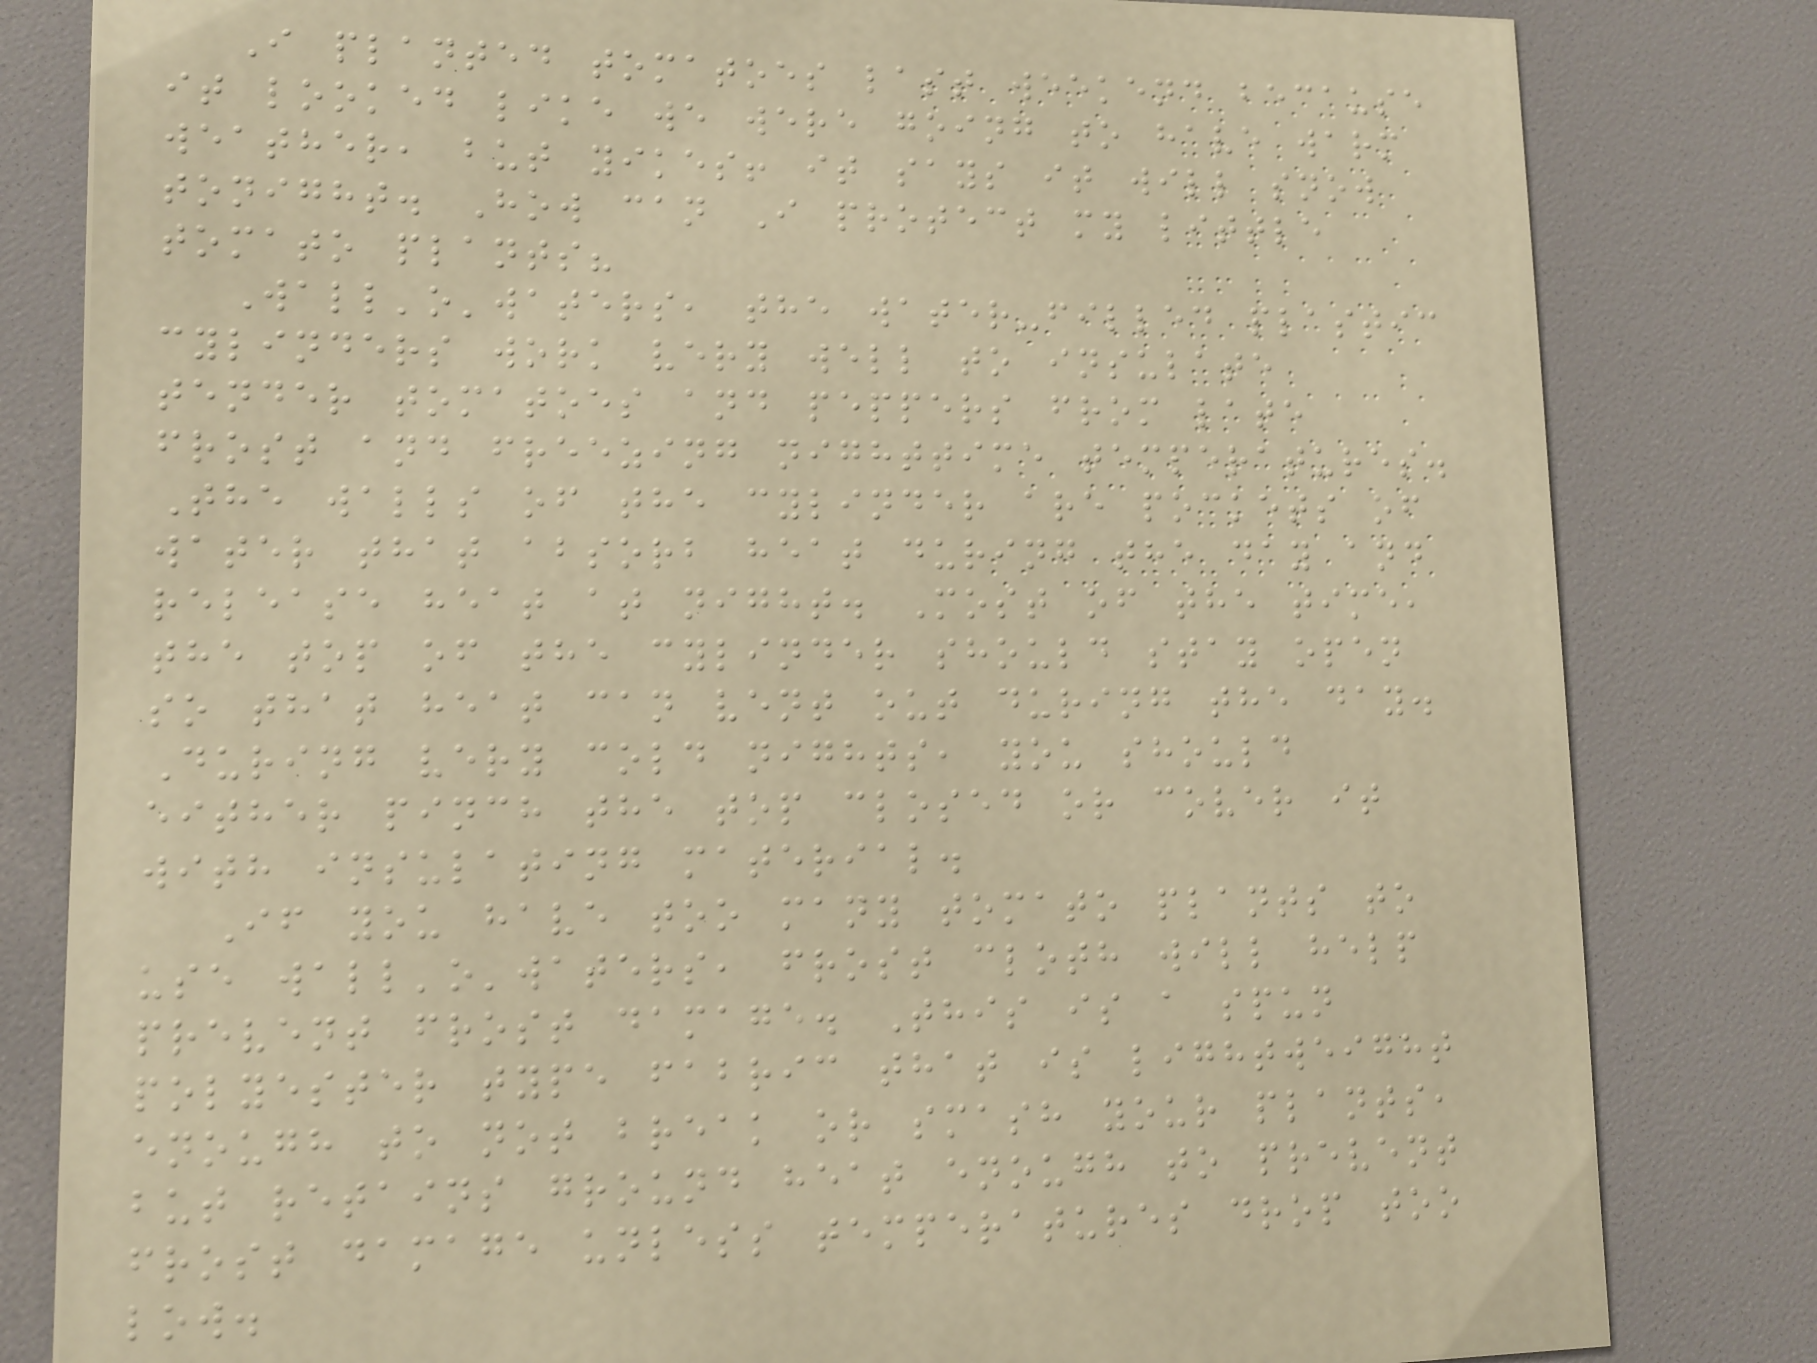I planted tomatoes last weekend because
it looked like we were going to have warm
weather, but yikes! it says it will snow
tonight. How can I protect my little
tomato plants?
Wall'o'waters, the water-filled plastic
cylinders work very well to insulate
tender tomatoes and peppers from late
frost and freezing nighttime temperatures.
The walls of the cylinder are pockets of
water that absorb heat during the day and
release heat at night. Most of the time,
the top of the cylinder should stay open
so that heat can vent out during the day.
During very cold nights, you should
either pinch the top closed or cover it
with insulating material.
If you have too many tomato plants to
use wall'o'waters, frost cloth will help
prevent frost damage. This is a spun
polyester type fabric that is lightweight
enough to not break or smash your plants,
but retains ground heat enough to prevent
frost damage unless temperatures drop too
low.
